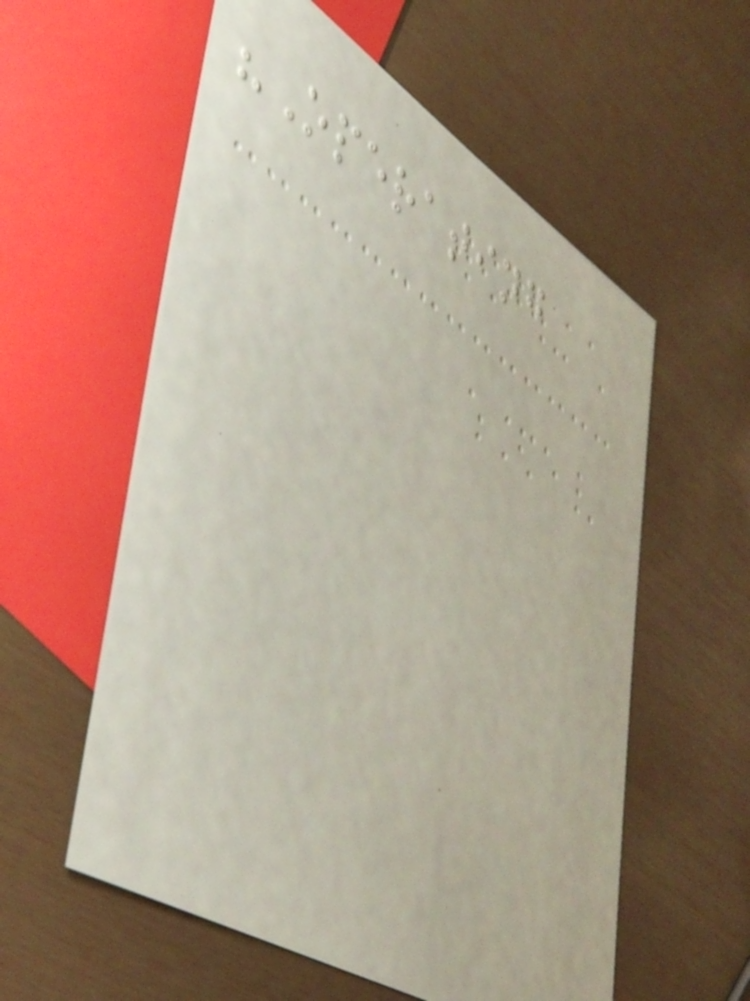"Operating
